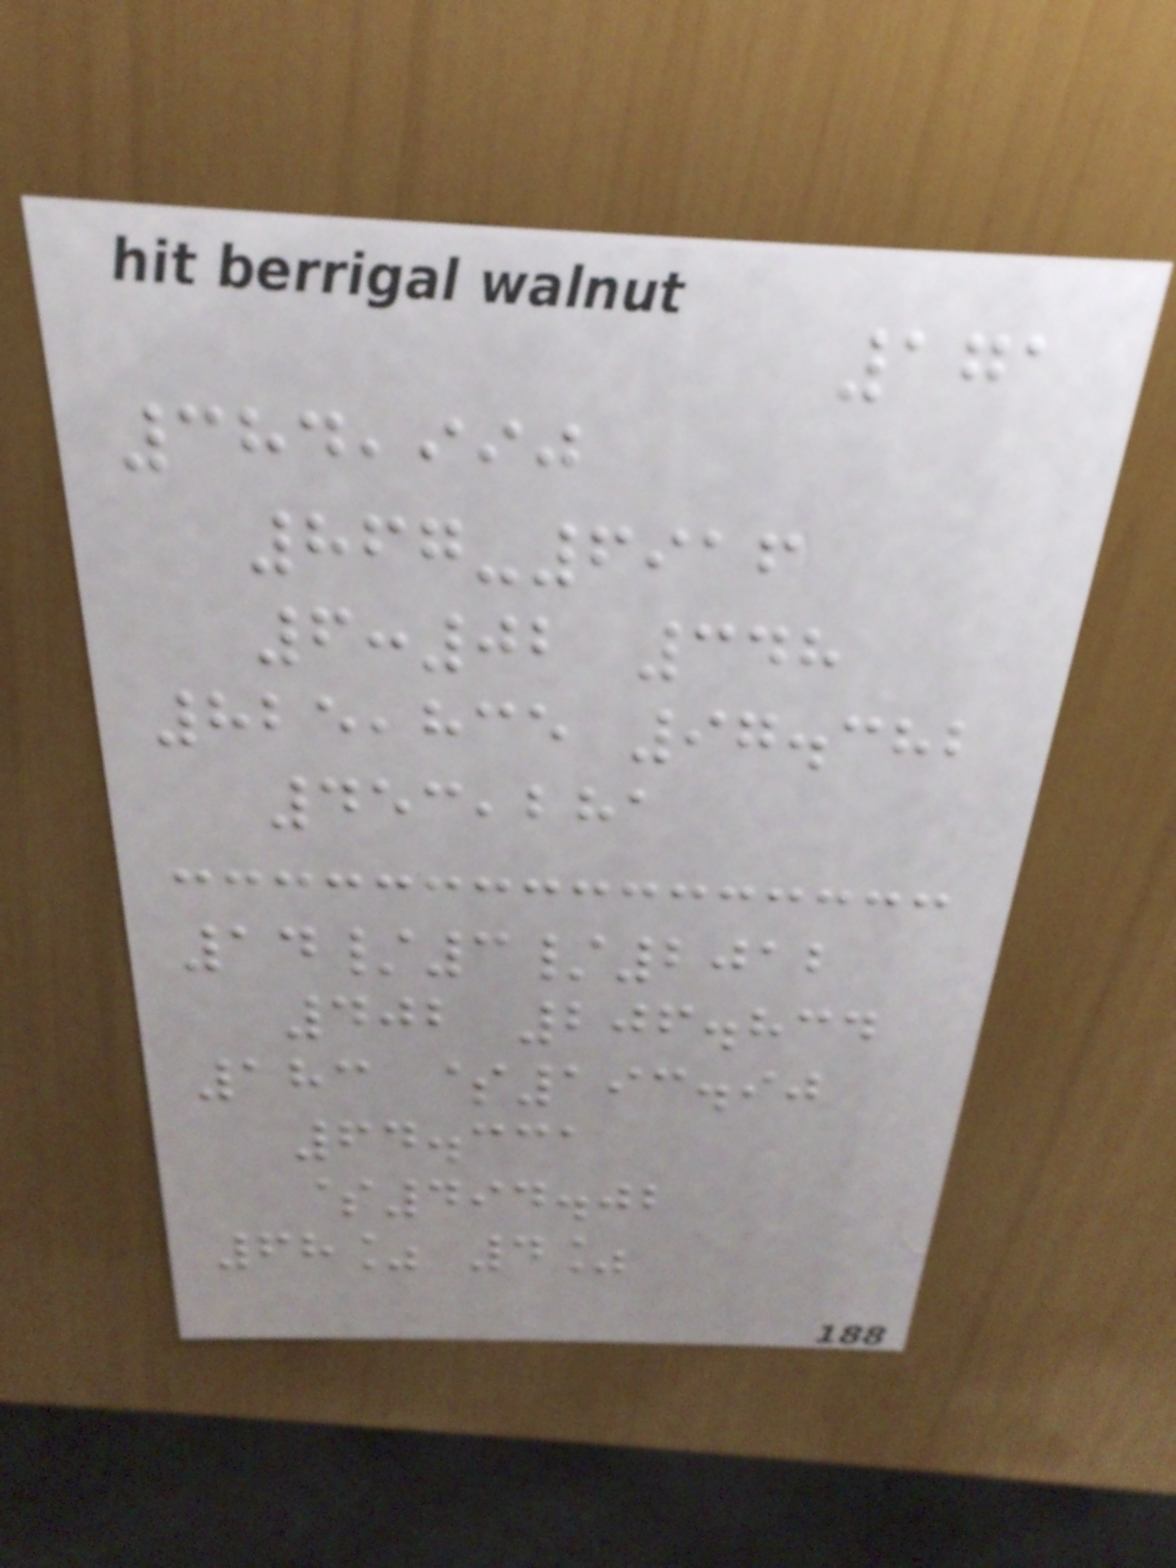171
384,990
867-6916
6:02 348
825,835 97.382
453,281
14/3/2012
402 206.834
183 $193.90
64.331
$494.02
68% 4%
